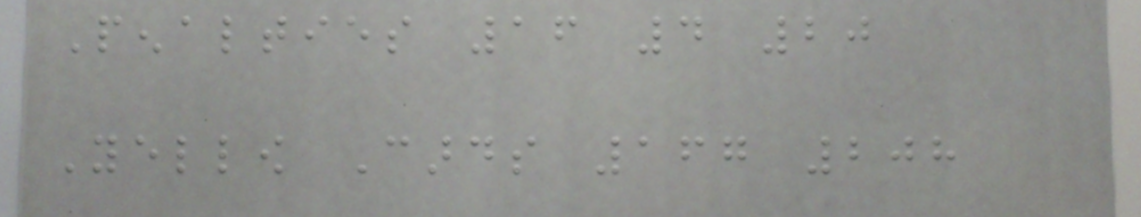Penalties 16 4 20
Yellow Cards 167 208
